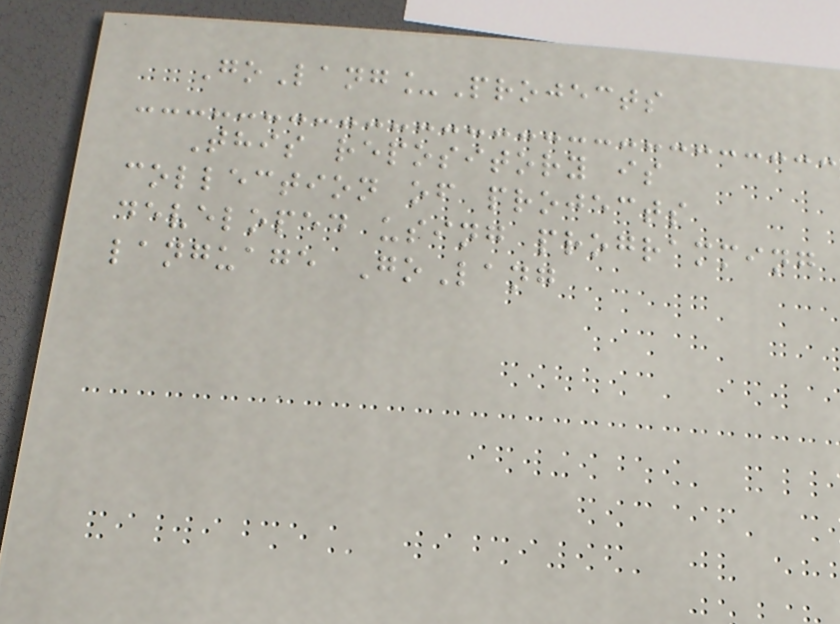GoLang_Projects
This repository is
collection of projects
developed using programming
language GoLang
